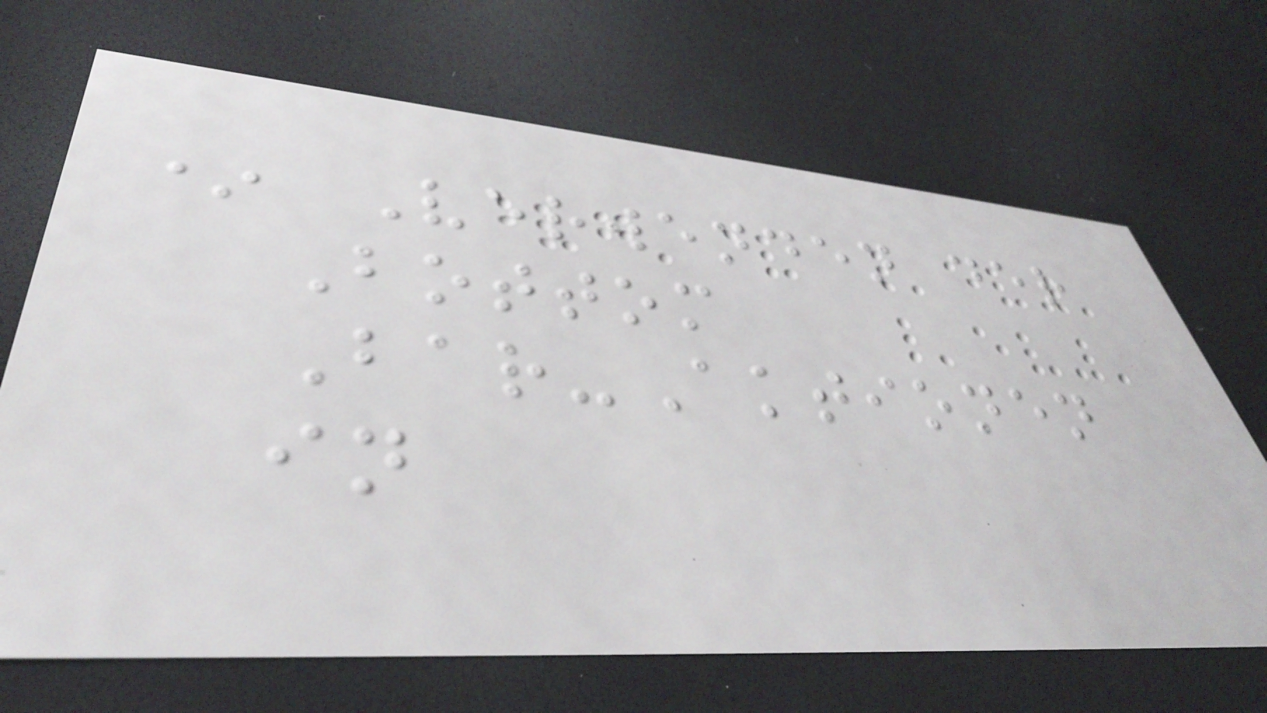* Verwenden der
Bottom
Bar-Aktionen
in
